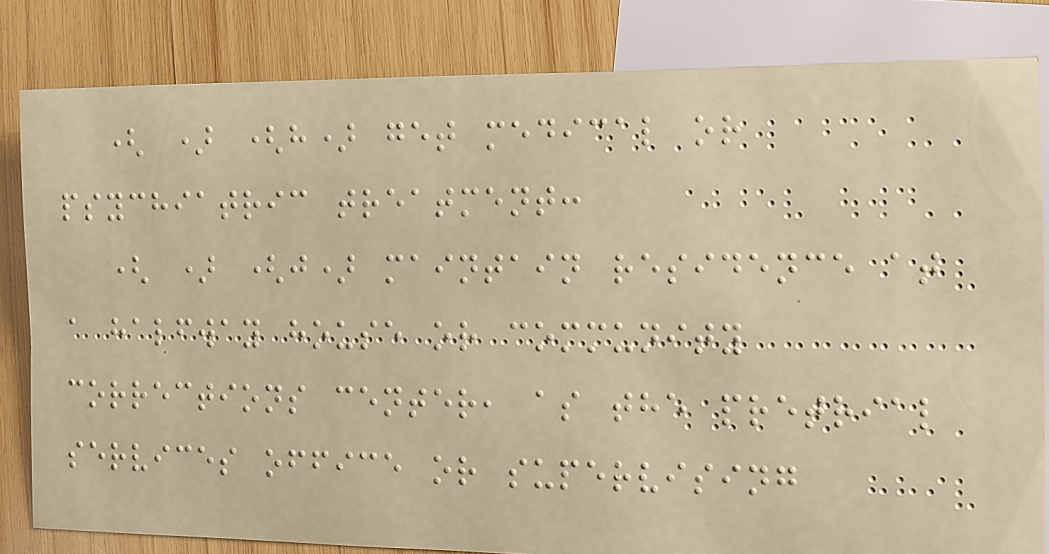( ) (h) get medical or
psychiatric treatment:
( ) (j) maintain residence at
a halfway house or community
corrections center, as the pretrial
services office or supervising
